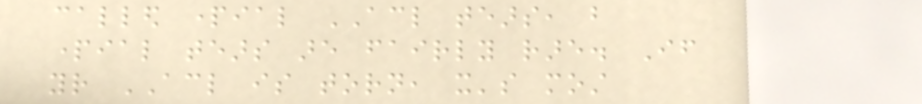called partial ACL tears, but
partial tears are fairly rare. If
your ACL is torn, it's most
